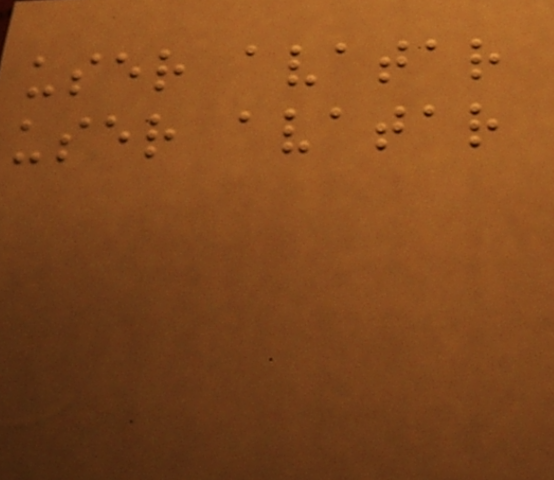user avatar
user avatar
